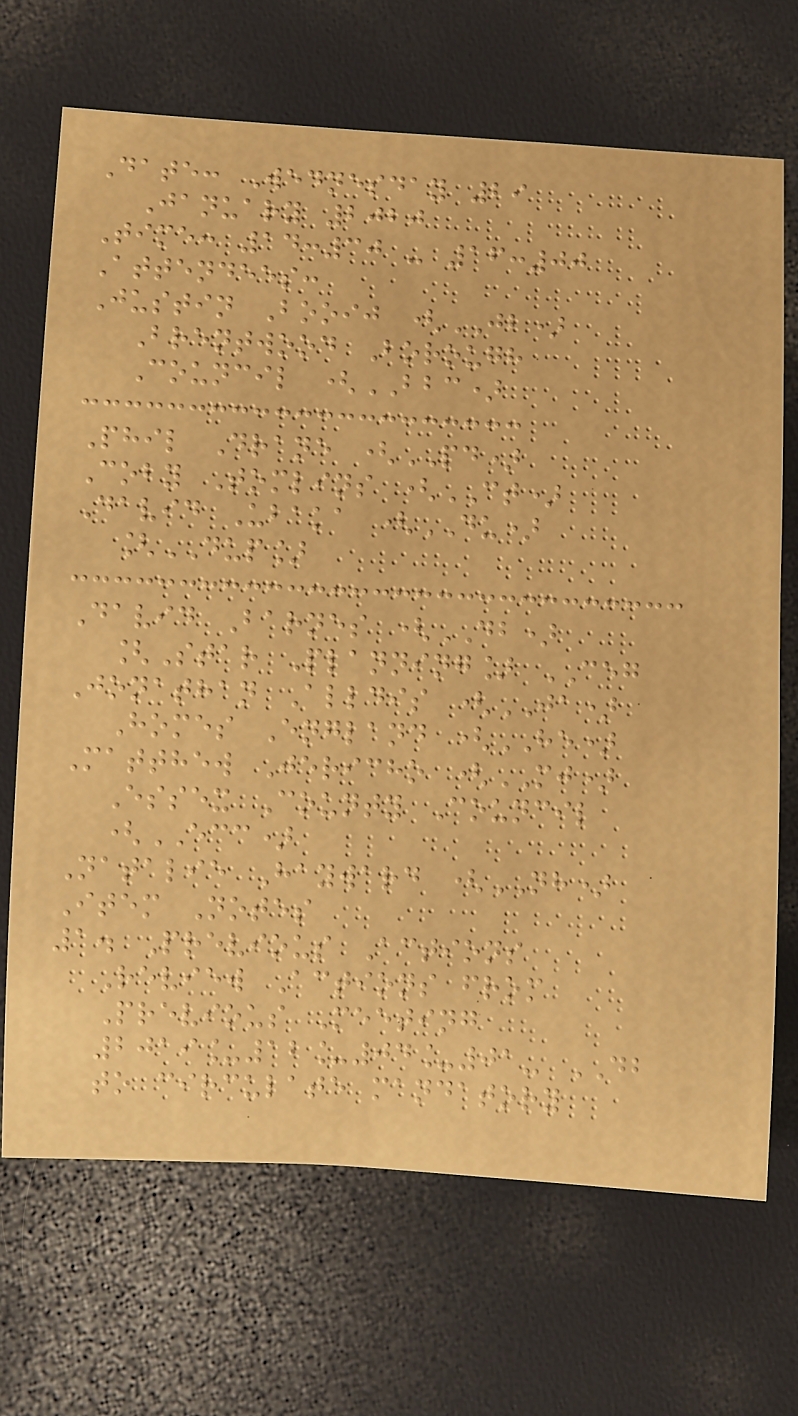Date: Wednesday 29
January 2020
Time: 14:30 - 16:00
Attendees:
Justin Booij (JB)
Brentwood Borough
Council (BBC)
Phil Drane (PD)
Coby Tomlins (CT)
David Ubaka (DU)
[DUP]
David Barnes (DB)
[Star Planning] CEG
Jonathan Alldis (JA)
Homes England (HE)
Matthew Jericho (MJ)
Essex County Council
(ECC)
Natalie Hayward (NH)
Item Notes
1. Previous Actions
Review Actions from
Previous Meeting
2019_12_04_01- DB
to circulate mandatory
